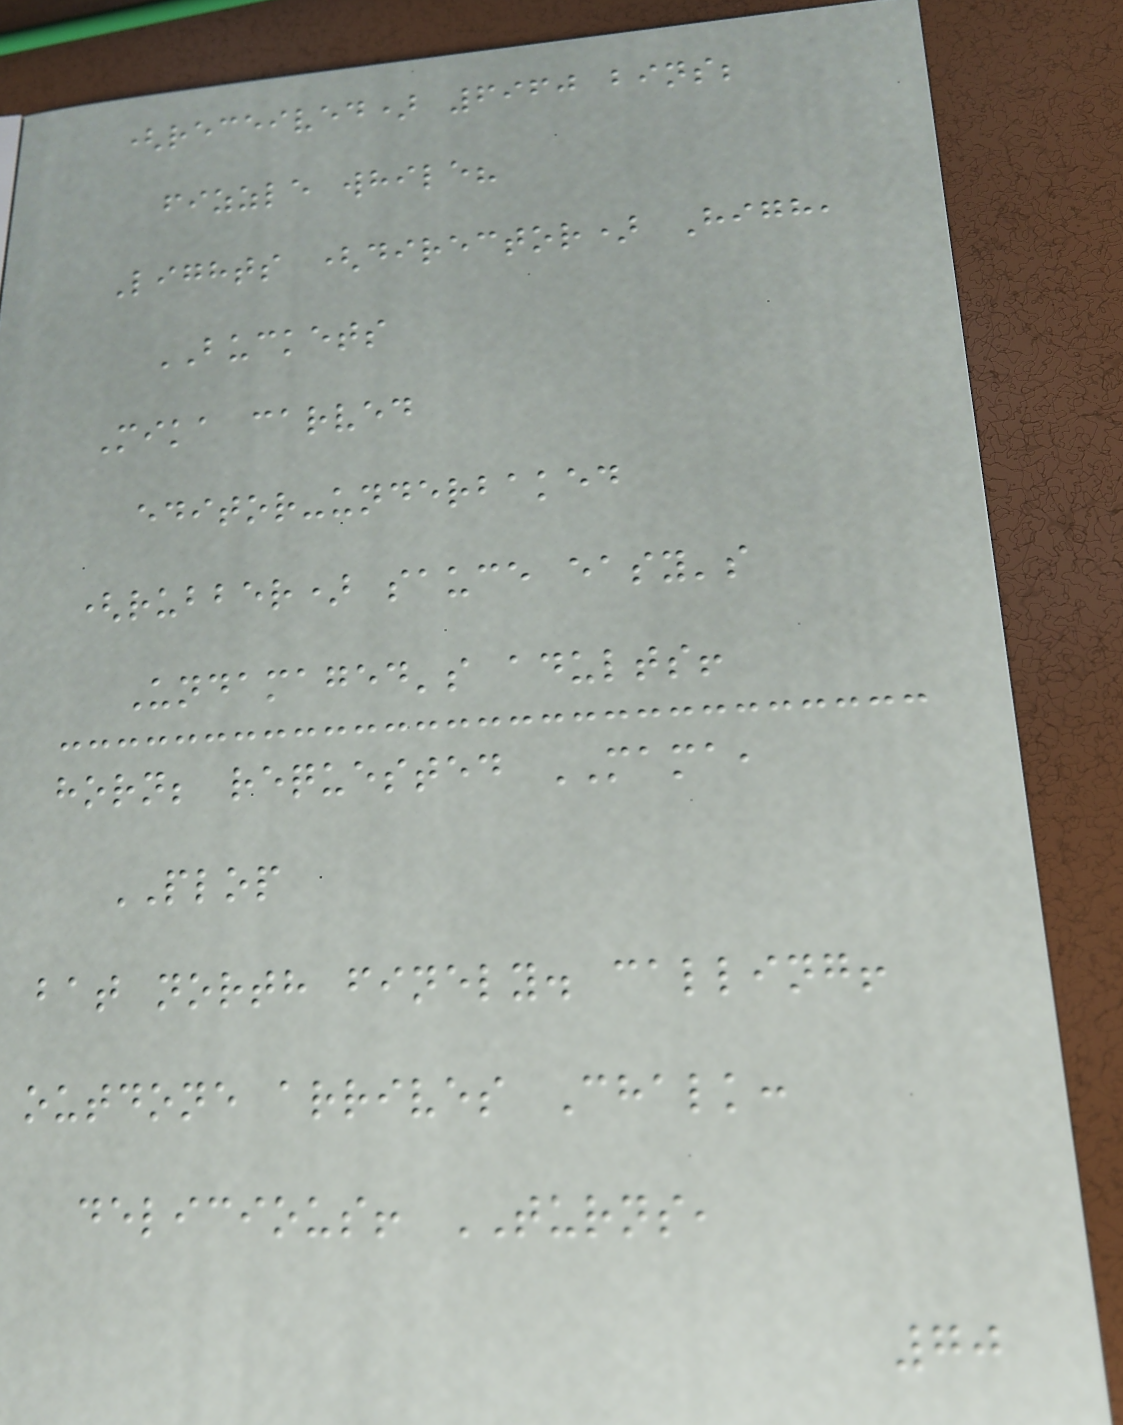(received) 6960 bins;
fizzle while?
Lights (director) High,
BUCKETS
Mika carved
editor-underbaked
(rubber) sauce easy's
Undamaged's adults!
horn; requested MAMA,
PLOP
bat north finely. calling!
outdone arrives Chalk:
delicious! TURNS,
70
